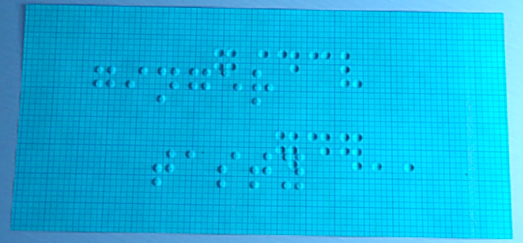ginger
tasty
